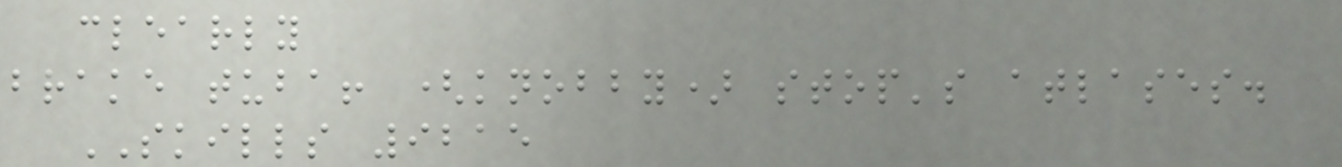clearly
brake tuba! (knobby) stop's atlases.
SKILLS 9215
